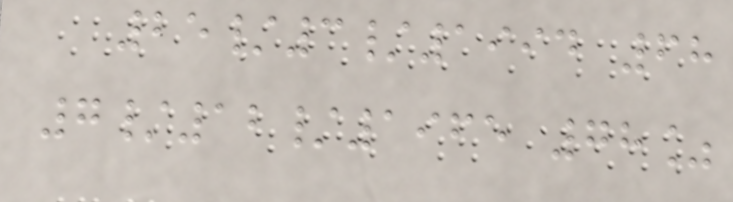25/3/1994 68
7/12/1965 78%
